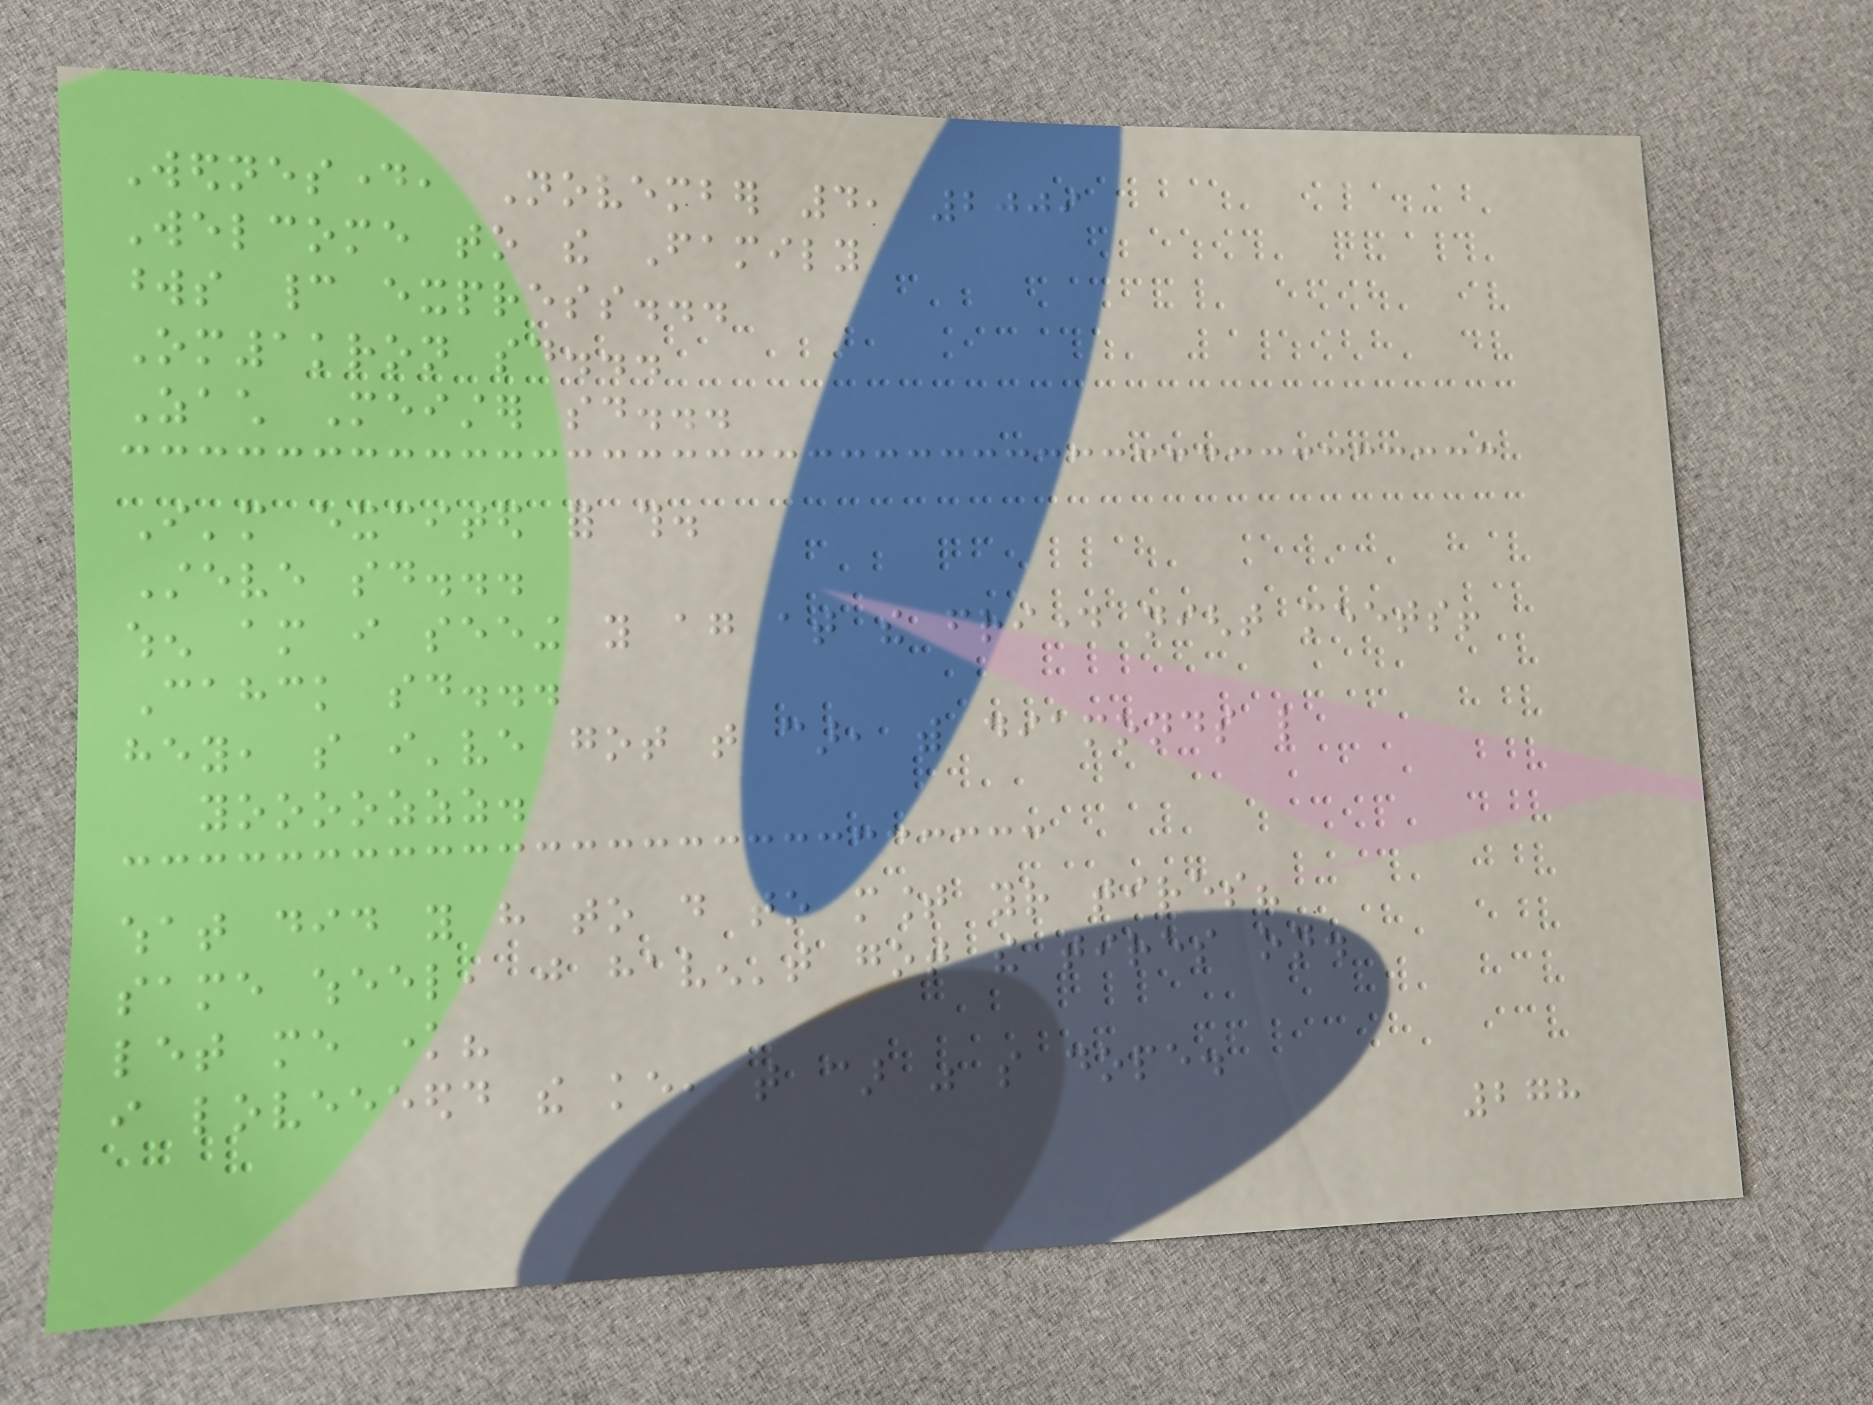Wednesday, November 4, 2009
Welcome to the Family
words cannot express...
Om1kron said...
Zach Meister said...
I'm excited for this.
Steve said...
when am i seeing you again at the friday night meets!
Cahck said...
hey, so i've got that car, with diamonds like
yoooozzz.
what did you have to do to mount your tires?
same wheel, just haven't got the tires on.
let me know?
i loveeeedd the ke, that car was so dope.
278
